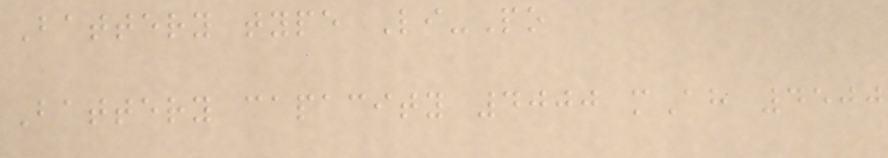Battery type Li-Po
Battery capacity 4000 mAh 4500
